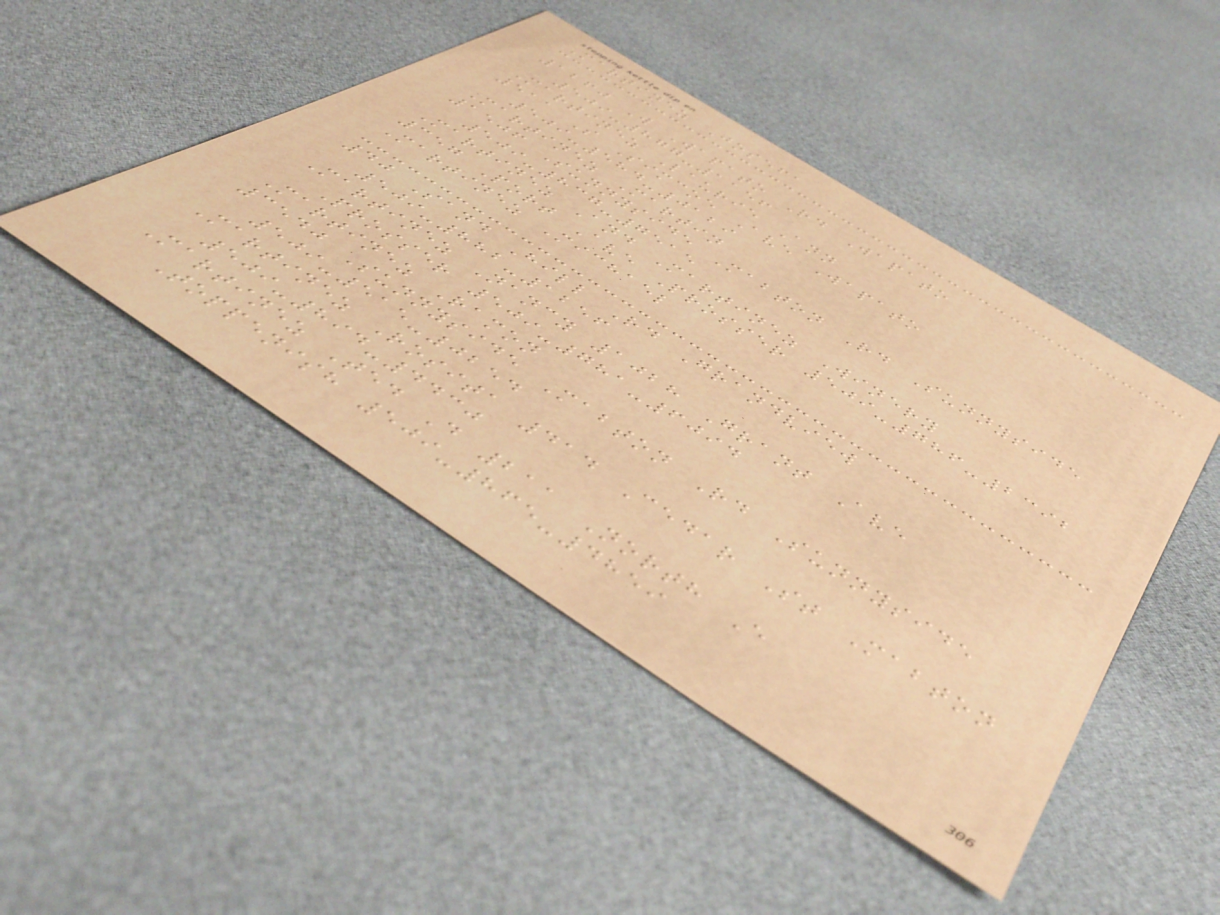Martinez Josefa
1260 W Wapato Rd Wapato
509-877-1156
Martinez Laurie Ann
511 S Simcoe Ave Wapato
509-584-0129
Martinez Martin
1506 Sunnyside Mabton Rd Sunnyside
509-837-7515
Martinez And Martinez Winery
357 Port Ave Prosser 509-786-2392
Martinez Michael
40 Sand Hill Rd Grandview
509-882-1256
Martinez Nancy 1028 Grant Ave
Prosser 509-781-6094
Martinez Ramon
3540 Sunnyside Mabton Rd Sunnyside
509-515-0254
Martinez Rosita 414 Cedar St Mabton
509-894-4430
Martinez Ted D 211 North E
Toppenish 509-865-4859
